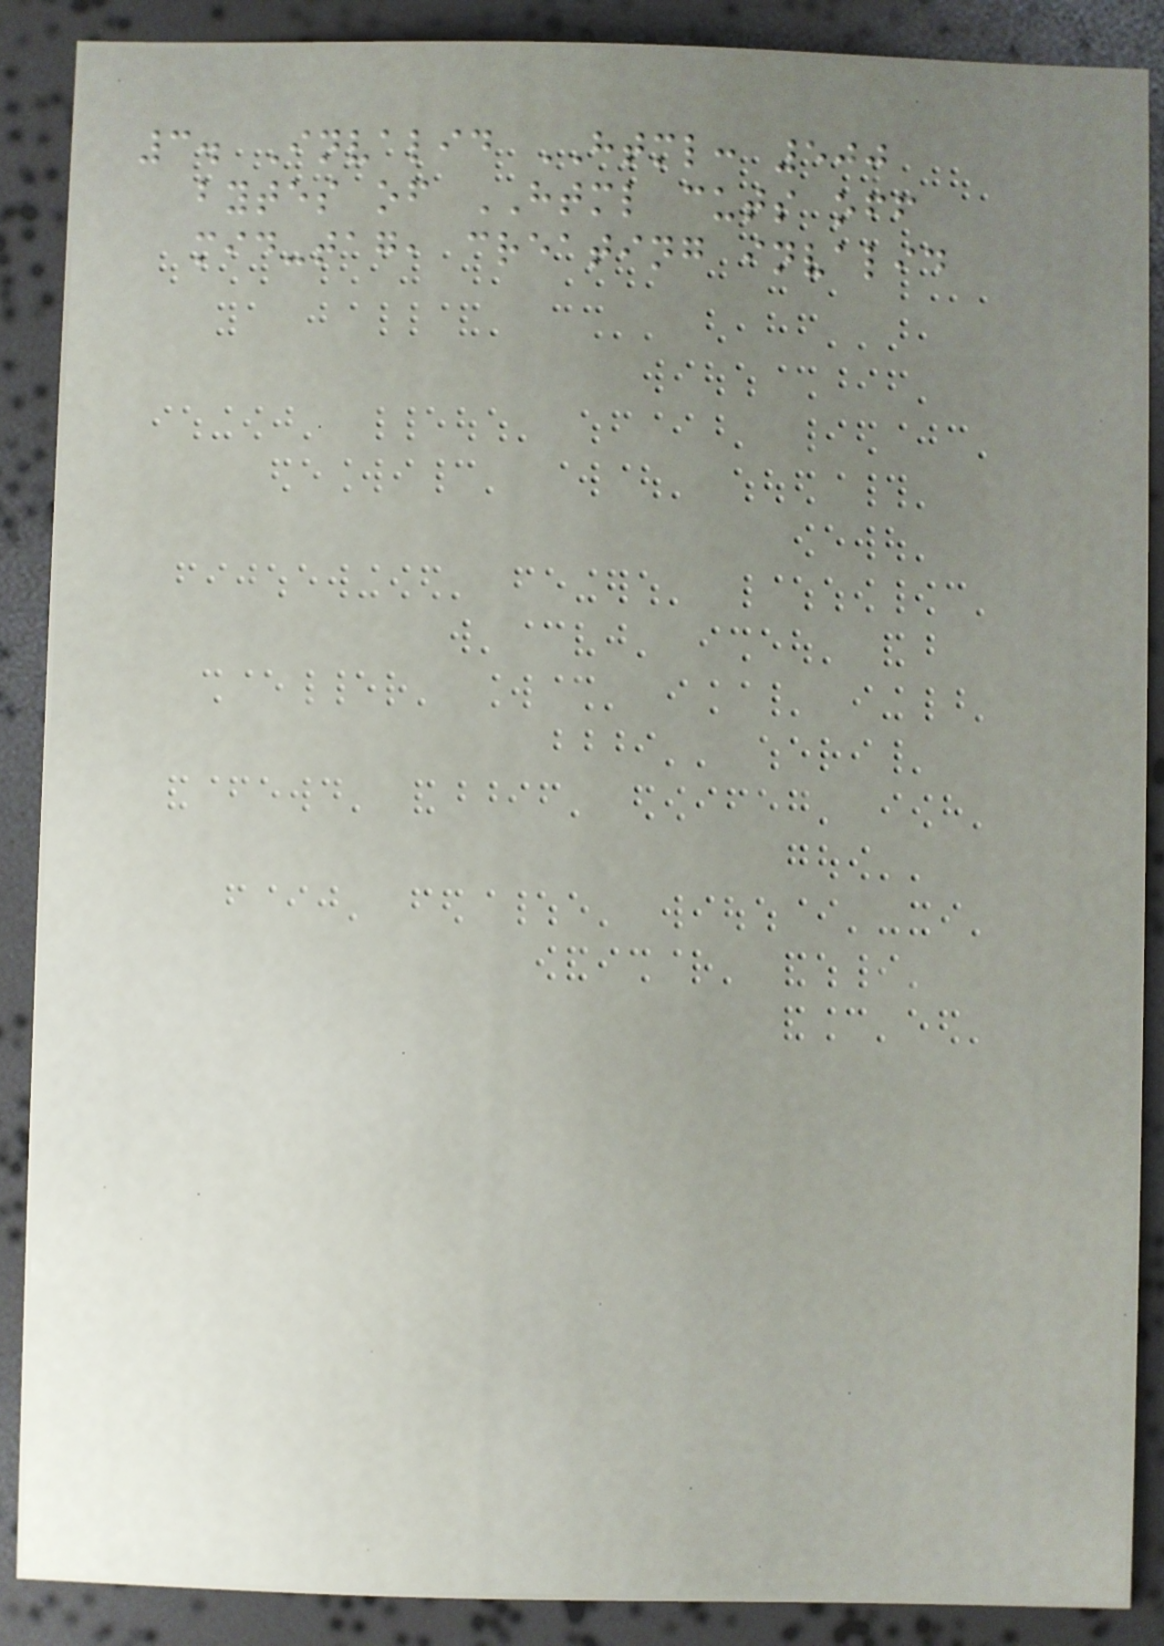3. Invalid HTML: 500
bytes of HTML cuts off
mid-tag, creating invalid
